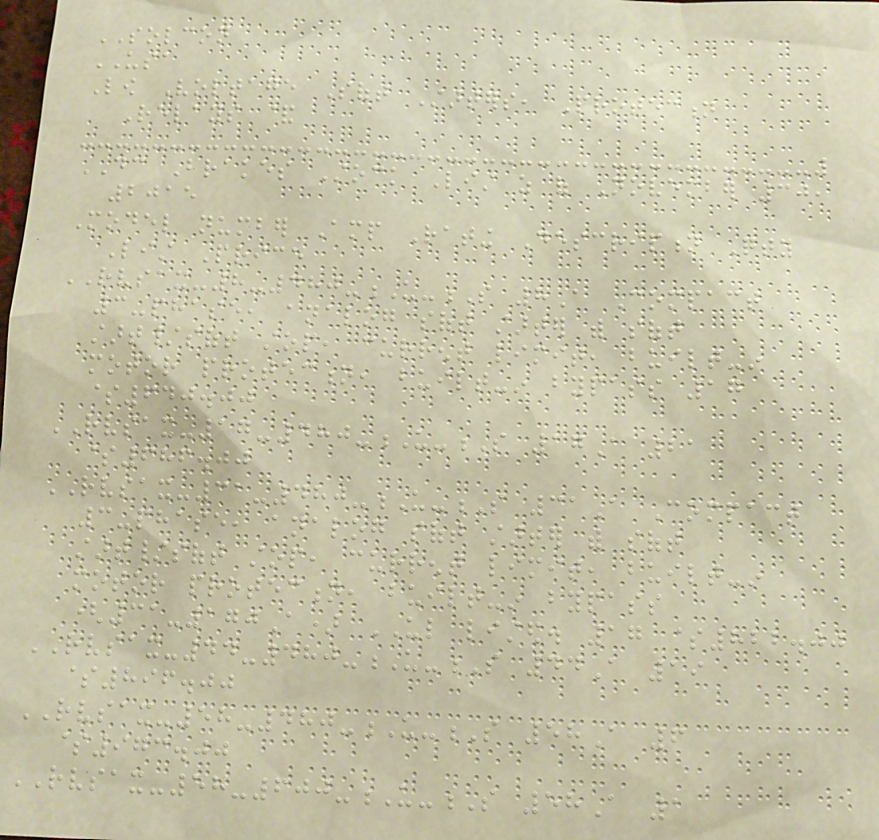SOLCON
USA
Low Voltage Soft Starters, Protection
Relays &
DC Brakes Stock List as of November 30,
2015
Model number Amp Rating Description Qty
List Price
RVSAX-8-480-U-S 8A Compact
3-phase, analog soft starter with soft
start/soft stop, current limit, built-in
motor protection, built-in bypass 17
$640.00
RVSAX-17-480-U-S 17A 21
$686.00
RVSAX-31-480-U-S 31A Compact
3-phase, analog soft starter with soft
start/soft stop, current limit, built-in
motor protection, built-in bypass
(31-170A) UL listed. 17 $822.00
RVSAX-44-480-U-S 44A 19
$896.00
RVSAX-58-480-U-S 58A 6
$973.00
RVSAX-58-600-U-S 58A 1
